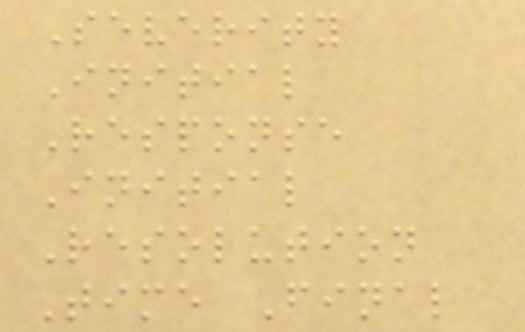Severity
Initial
Response
Initial
Resolution
Time Final
